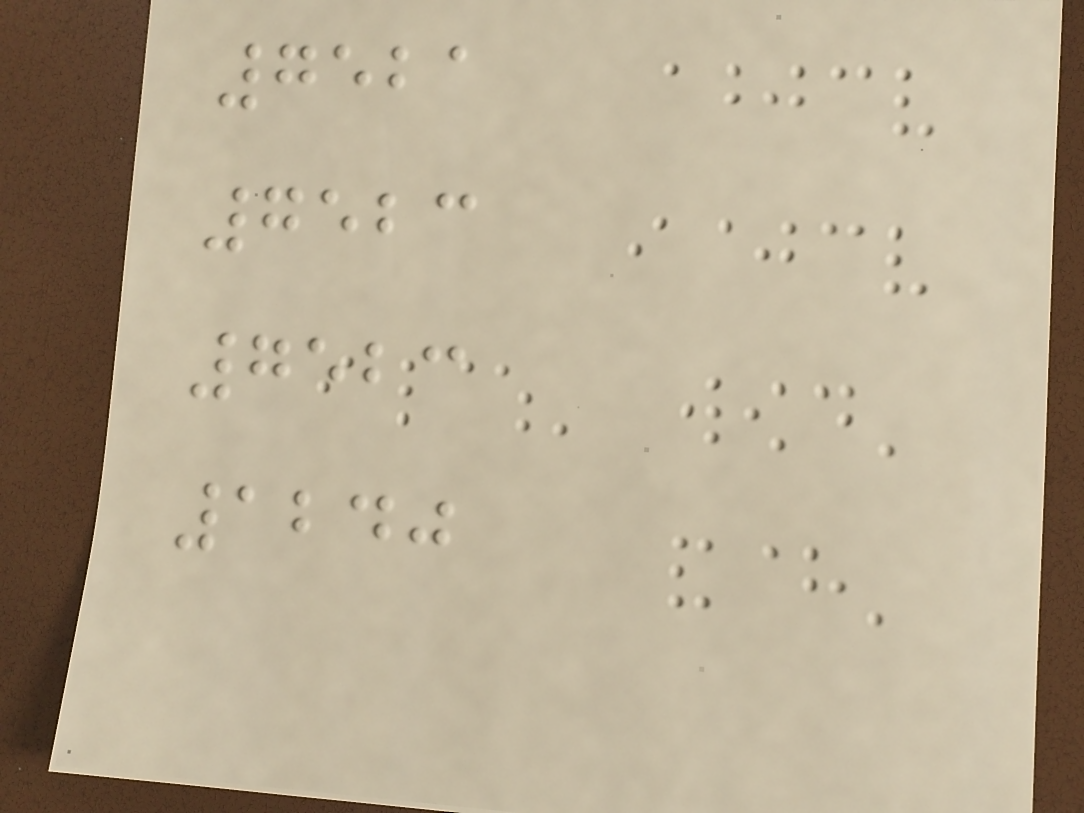7521
7523
7523
1240
